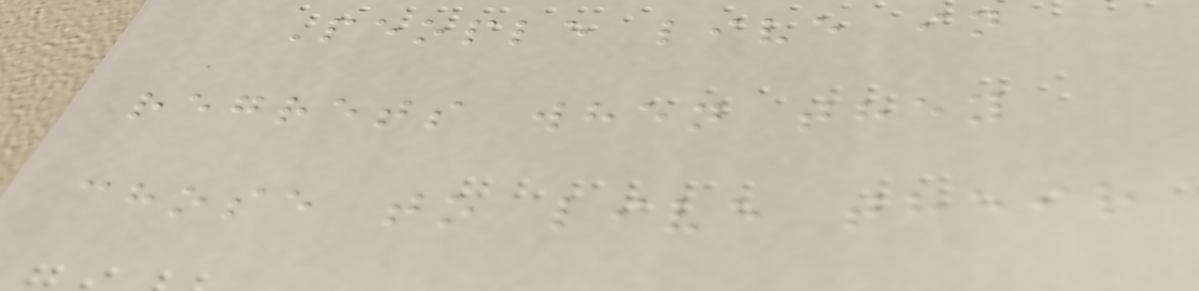People live in
regrets when they
chose to live their
